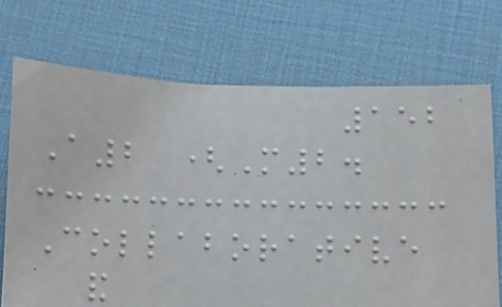152
A2 (M2.
Collaborative
and
